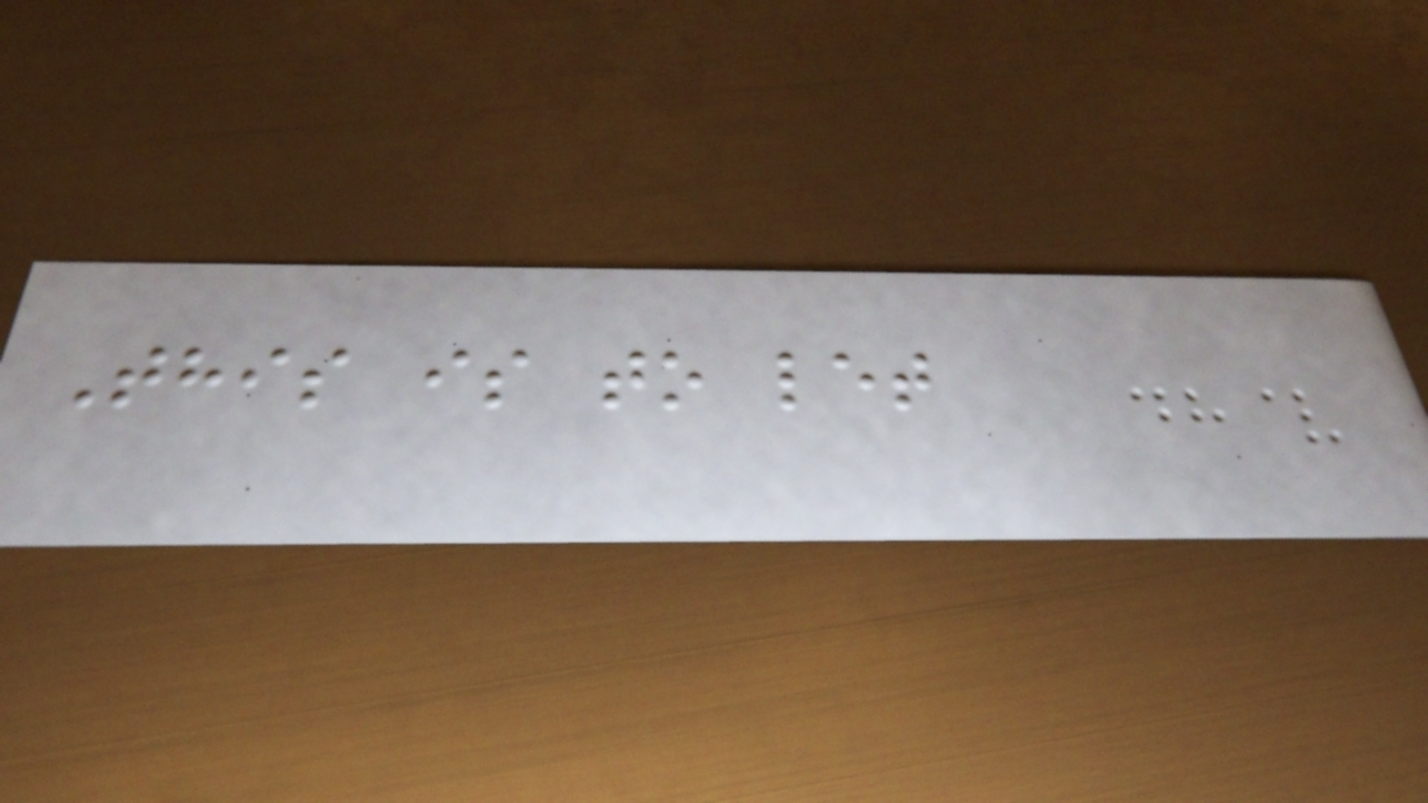This is to let
